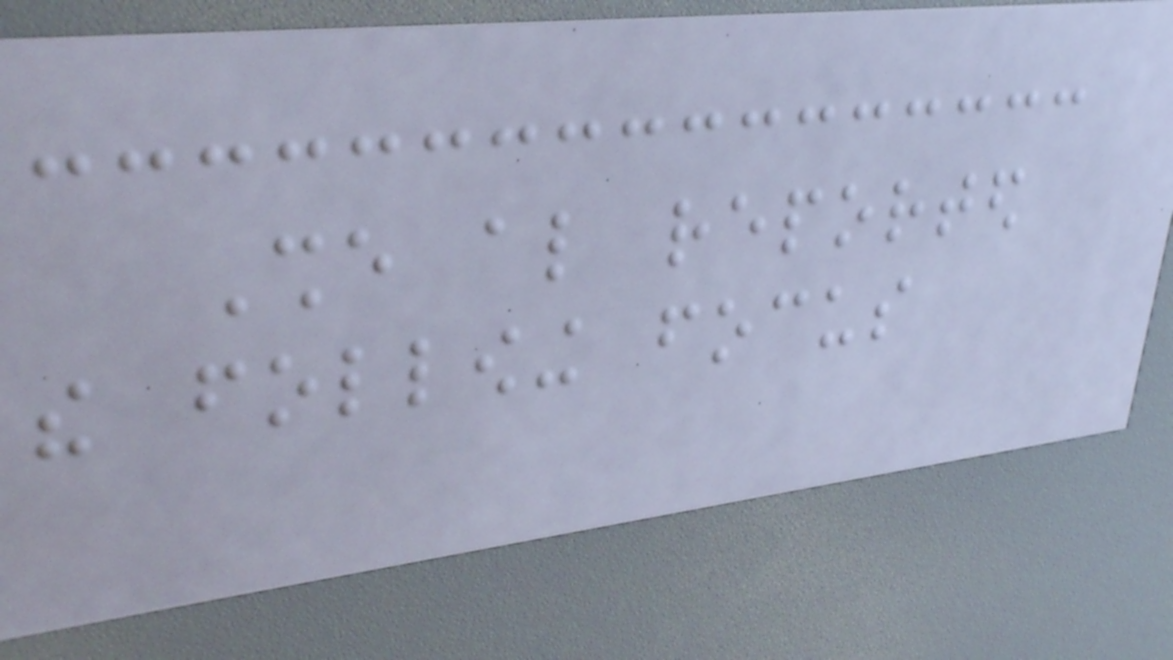She also reported
the following focus
